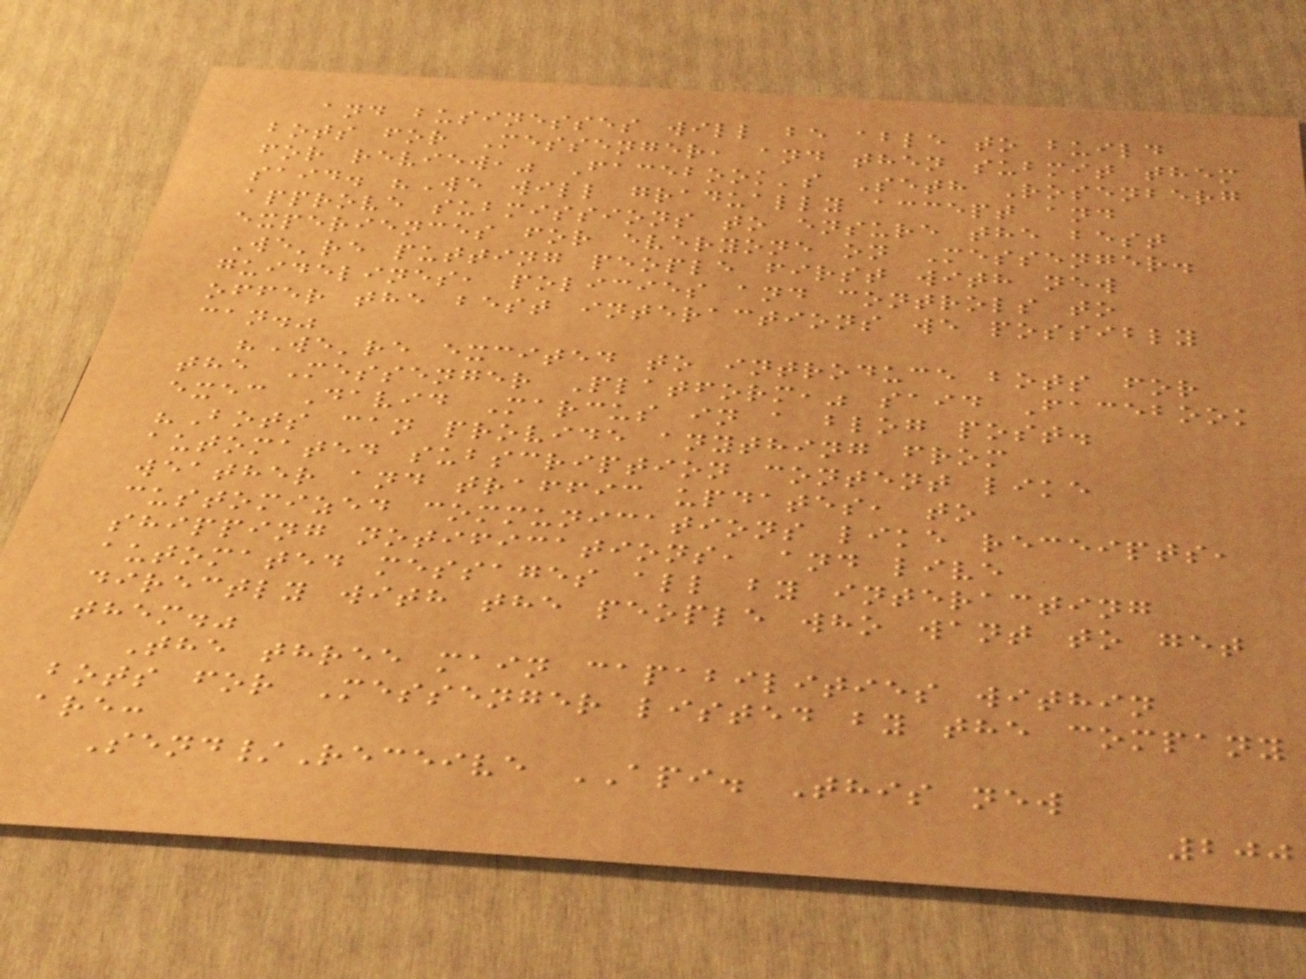and businesses will be able to build
bots for Messenger, and then submit them
for review," Facebook's Seth Rosenberg
said. "We will gradually accept and
approve submissions to ensure the best
experiences for everyone on Messenger.
We're putting people first with new
guidelines, policies and controls to
offer the best interactions we possibly
can."
"We're excited to introduce bots for
the Messenger Platform," said Facebook
exec David Marcus in a blog post.
"Bots can provide anything from
automated subscription content like
weather and traffic updates, to
customized communications like receipts,
shipping notifications, and live
automated messages all by interacting
directly with the people who want to get
them."
The three main capabilities within
bots for Messenger listed by the company
are:
Send/Receive API. This new
200
